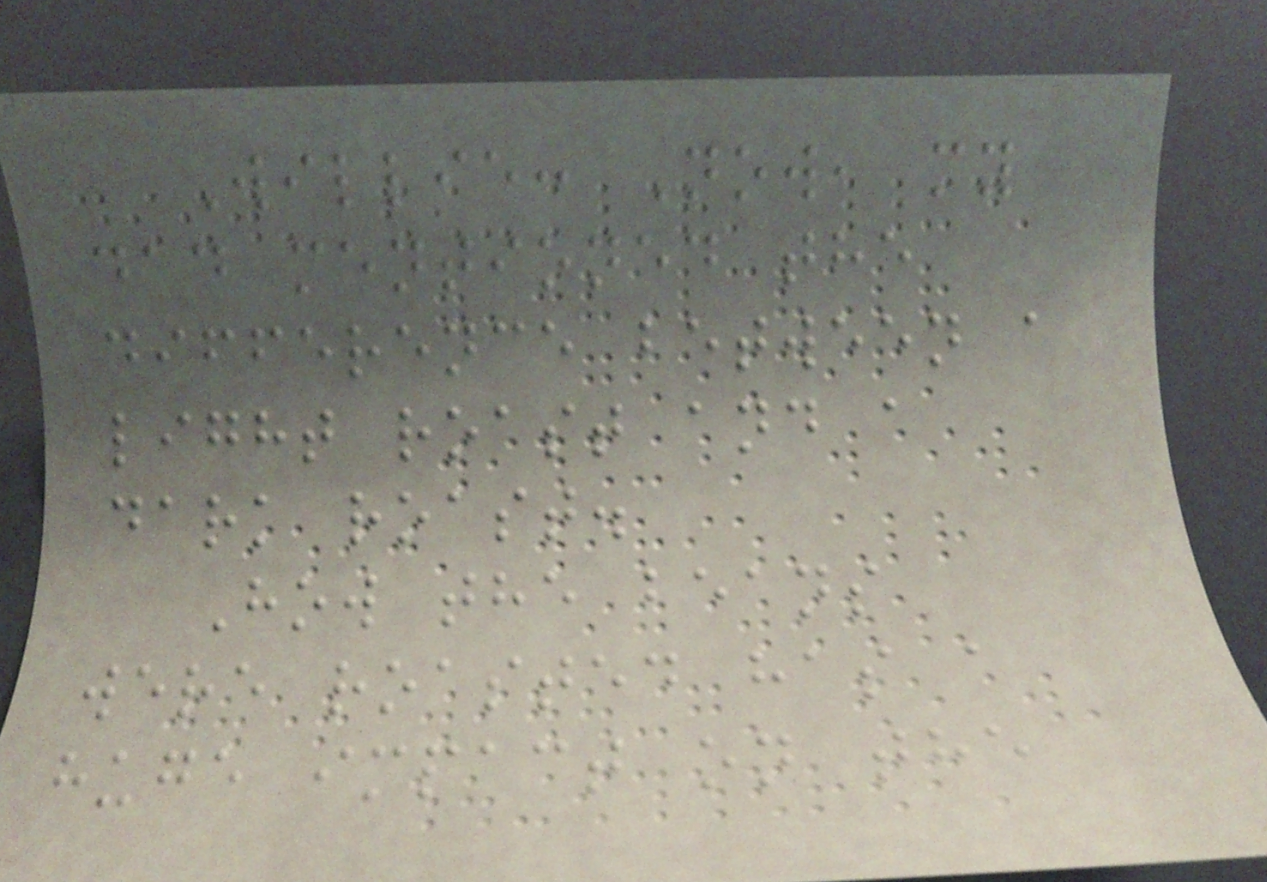Willie: Now, my
dad mentioned the
difference between a
light roast and a
dark roast.
How the beans
were roasted has a
huge impact on the
